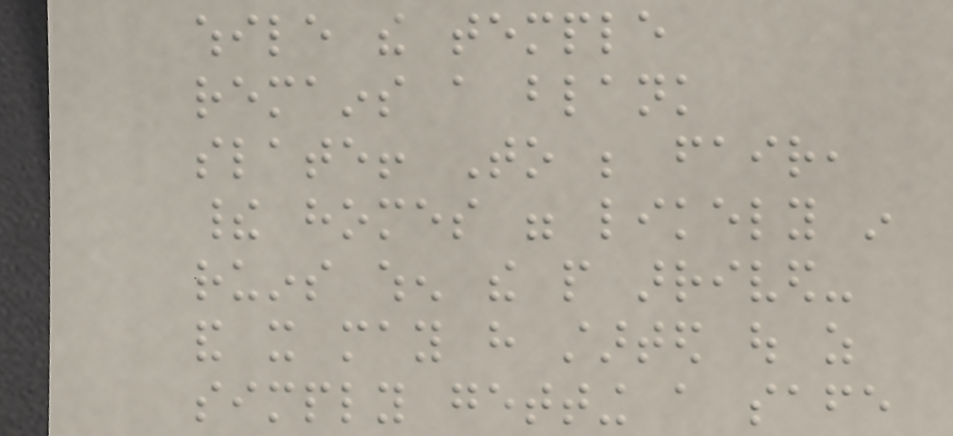while the temple
remains a blank
slate! To be fair,
their homes were likely in
ruins when the people arrived-
and it may have started out as
simply getting a safe
